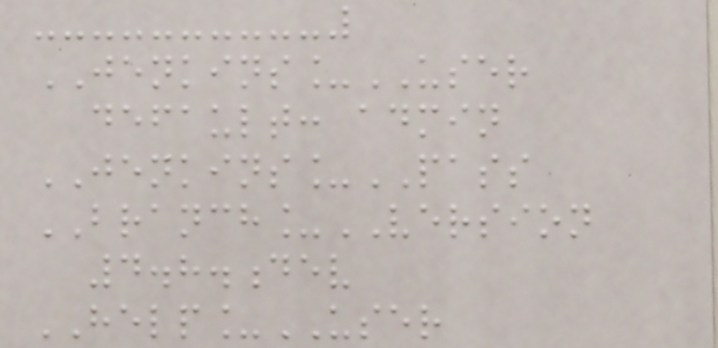JENKINS_USER
default: admin
JENKINS_PASS
BRANCH_VERSION
4.8.dev
HELP_USER
